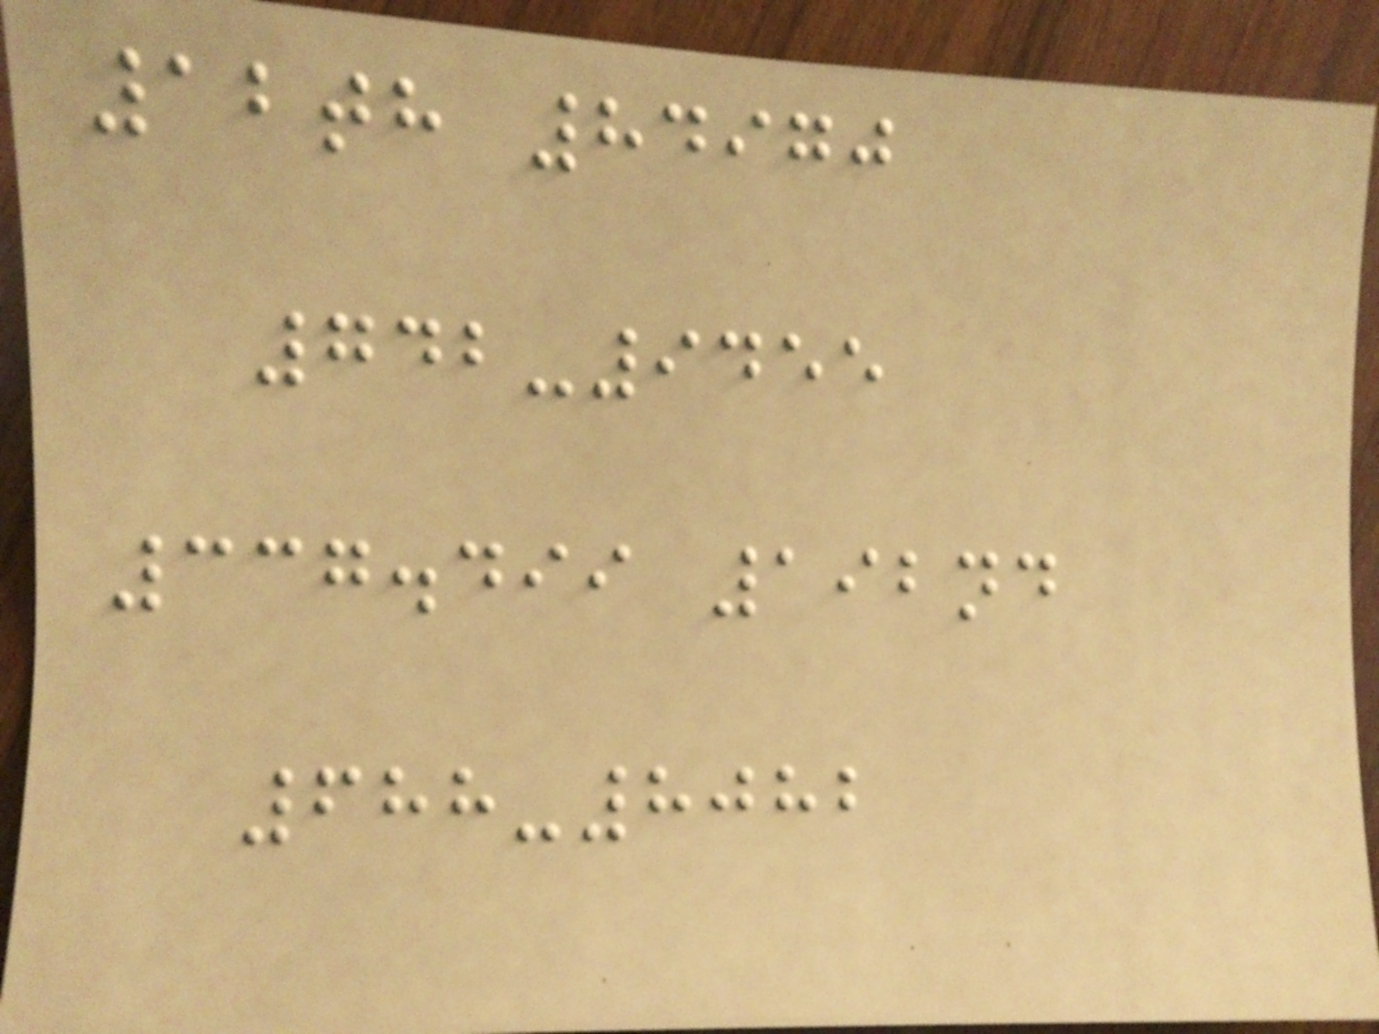12th 84970
742-9455
337.499 192nd
688-8082
